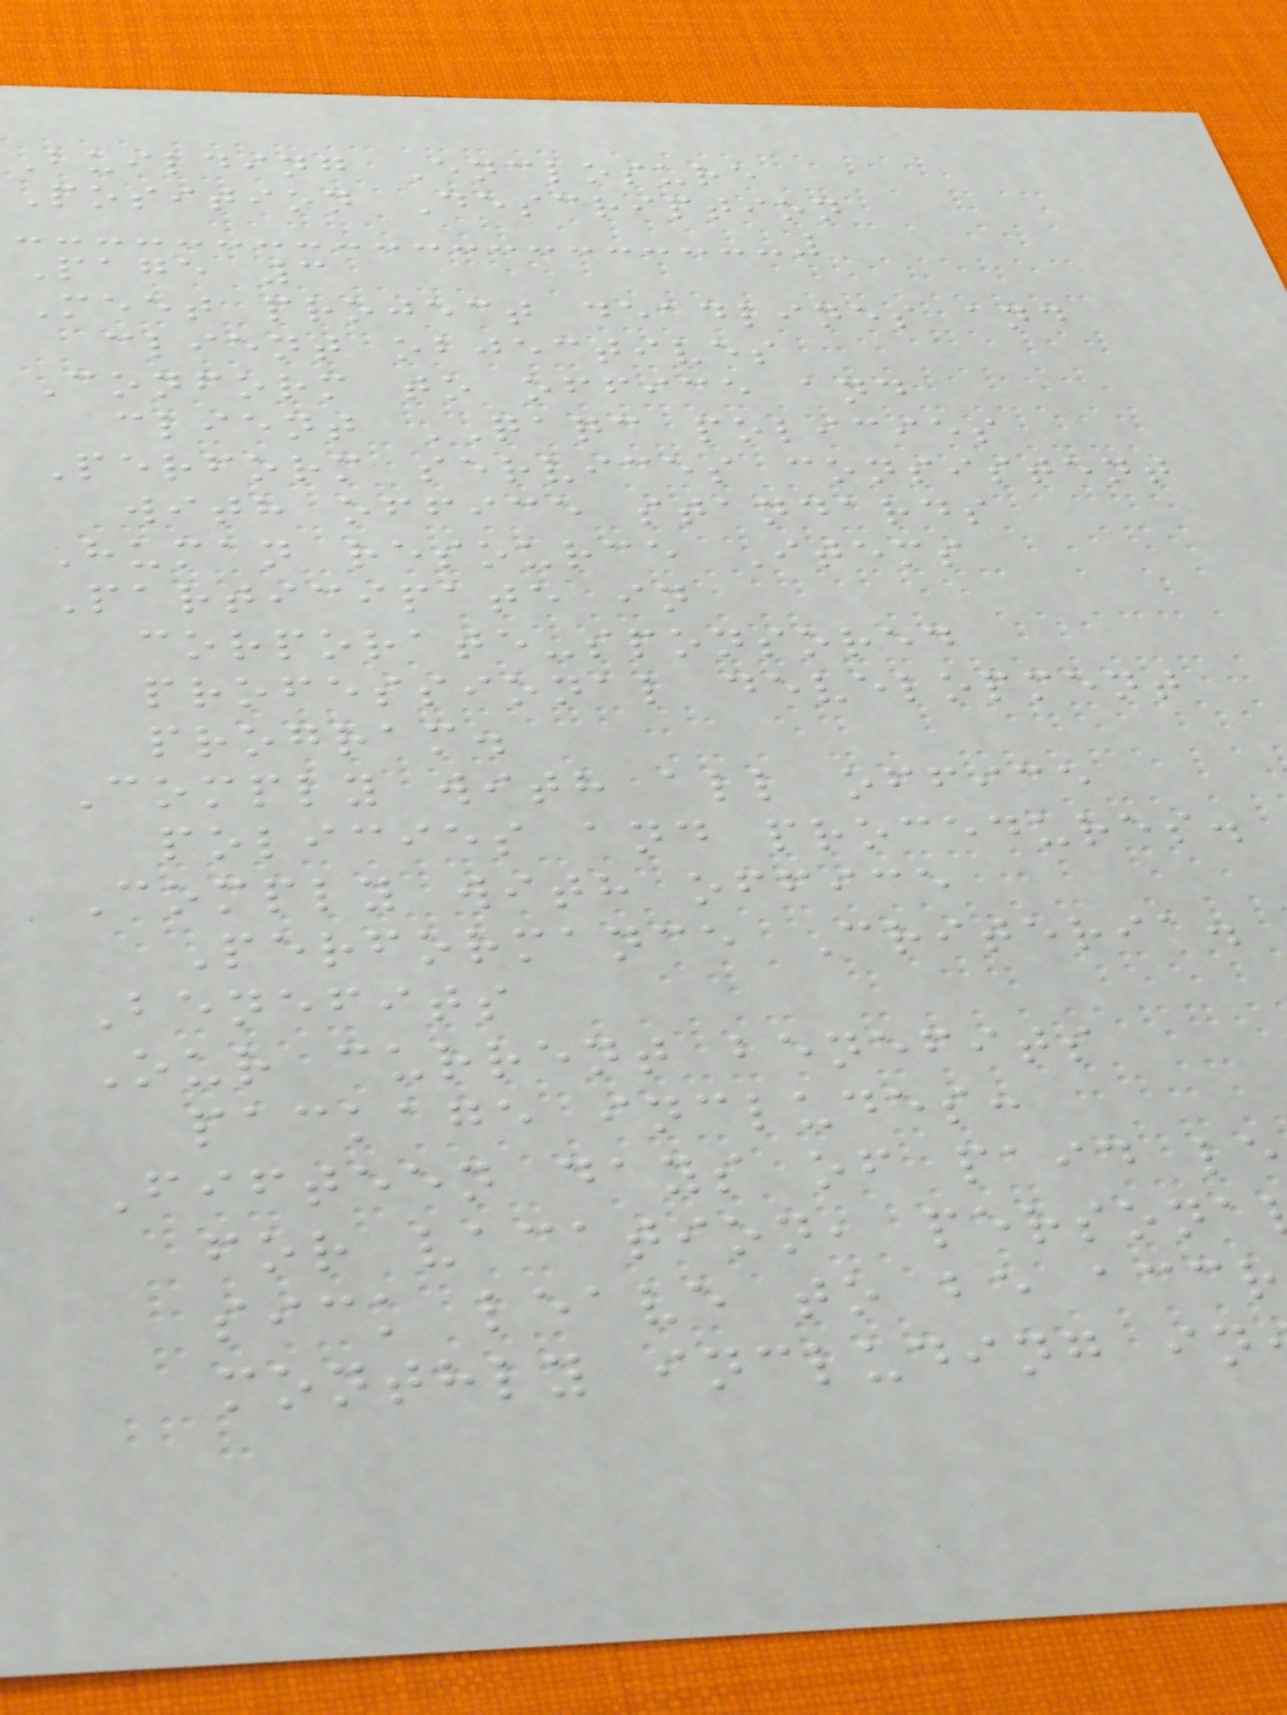Building Enclosure
Position Description
Page 3
Meet project deadlines and
client objectives
Conform to office and
client QAQC policies
Perform services consistent
with office standards
Human resource Items
Participate in
corporate-sponsored
professional development
program.
Comply with all office
policies and procedures.
Comply with office
Performance Criteria.
Benefits
Our current benefits
package includes:
Fifteen days of paid le
for vacation, persona
sick leave to be accr
monthly including in
